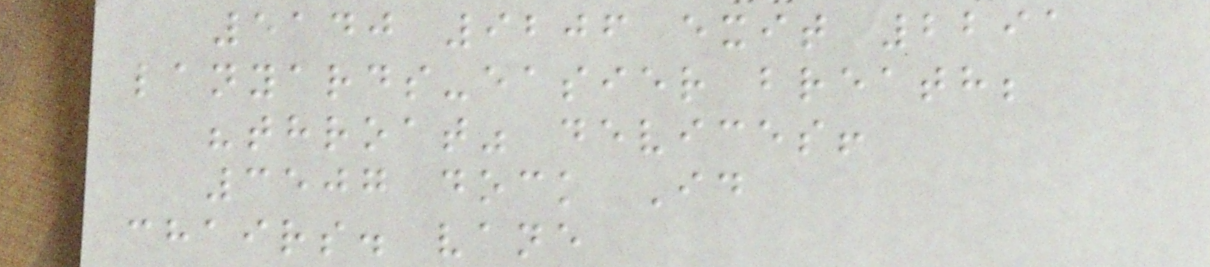5140 9206 exit 2291
lanyards-easier breath;
"throat" devices!
3507 dock Id
chairs. vane
